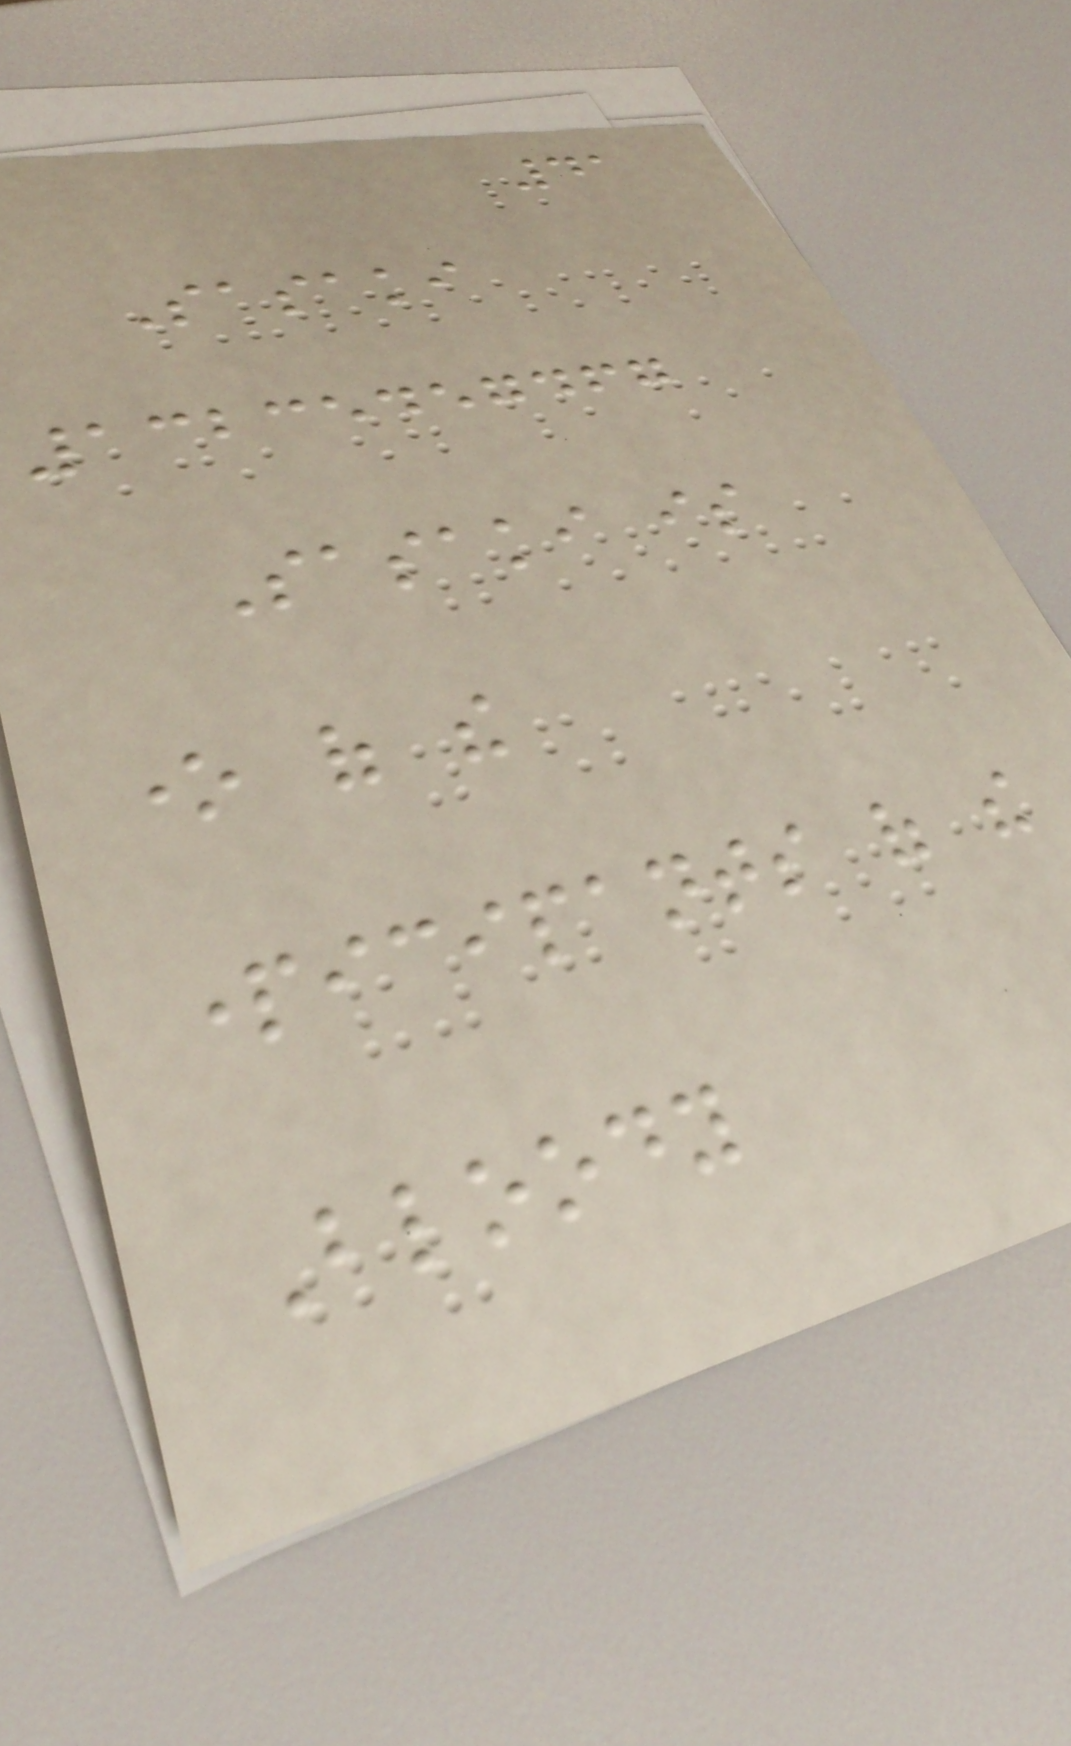41
Sasaki
13235457467
Sasaki is
one of the
participants of the
Bloody
